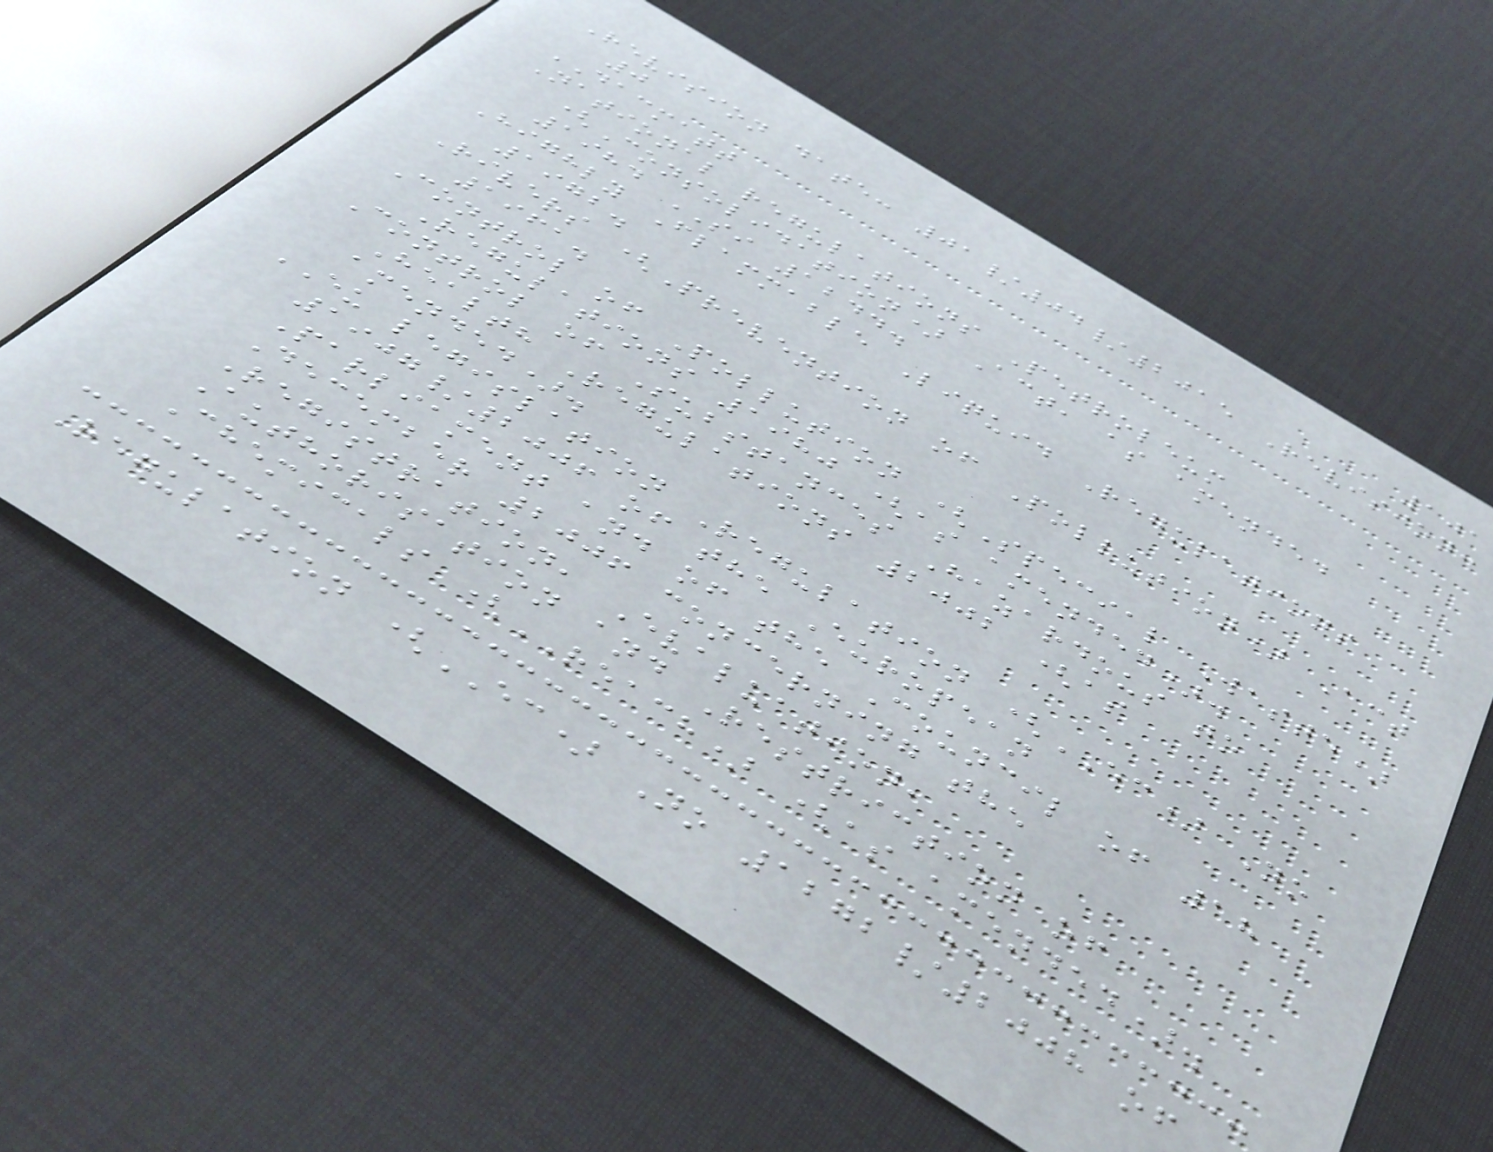101
Revision date: 01/04/2015 Revision:
0
DACMATT
National regulations Petroleum
(Consolidation) Act, as amended
1984 SI 1244.
Highly Flammable Liquid Regulations
1972.
Rivers (Prevention of Pollution) Act
1961.
Control of Pollution (Special Waste)
Regulations 1980 (as amended).
Control of Substances Hazardous to
Health Regulations 2002 (as
amended).
EU legislation Regulation (EC) No
1907/2006 of the European
Parliament and of the Council of 18
December 2006 concerning the
Registration, Evaluation,
Authorisation and Restriction of
Chemicals (REACH) (as amended).
Regulation (EC) No 1272/2008 of
